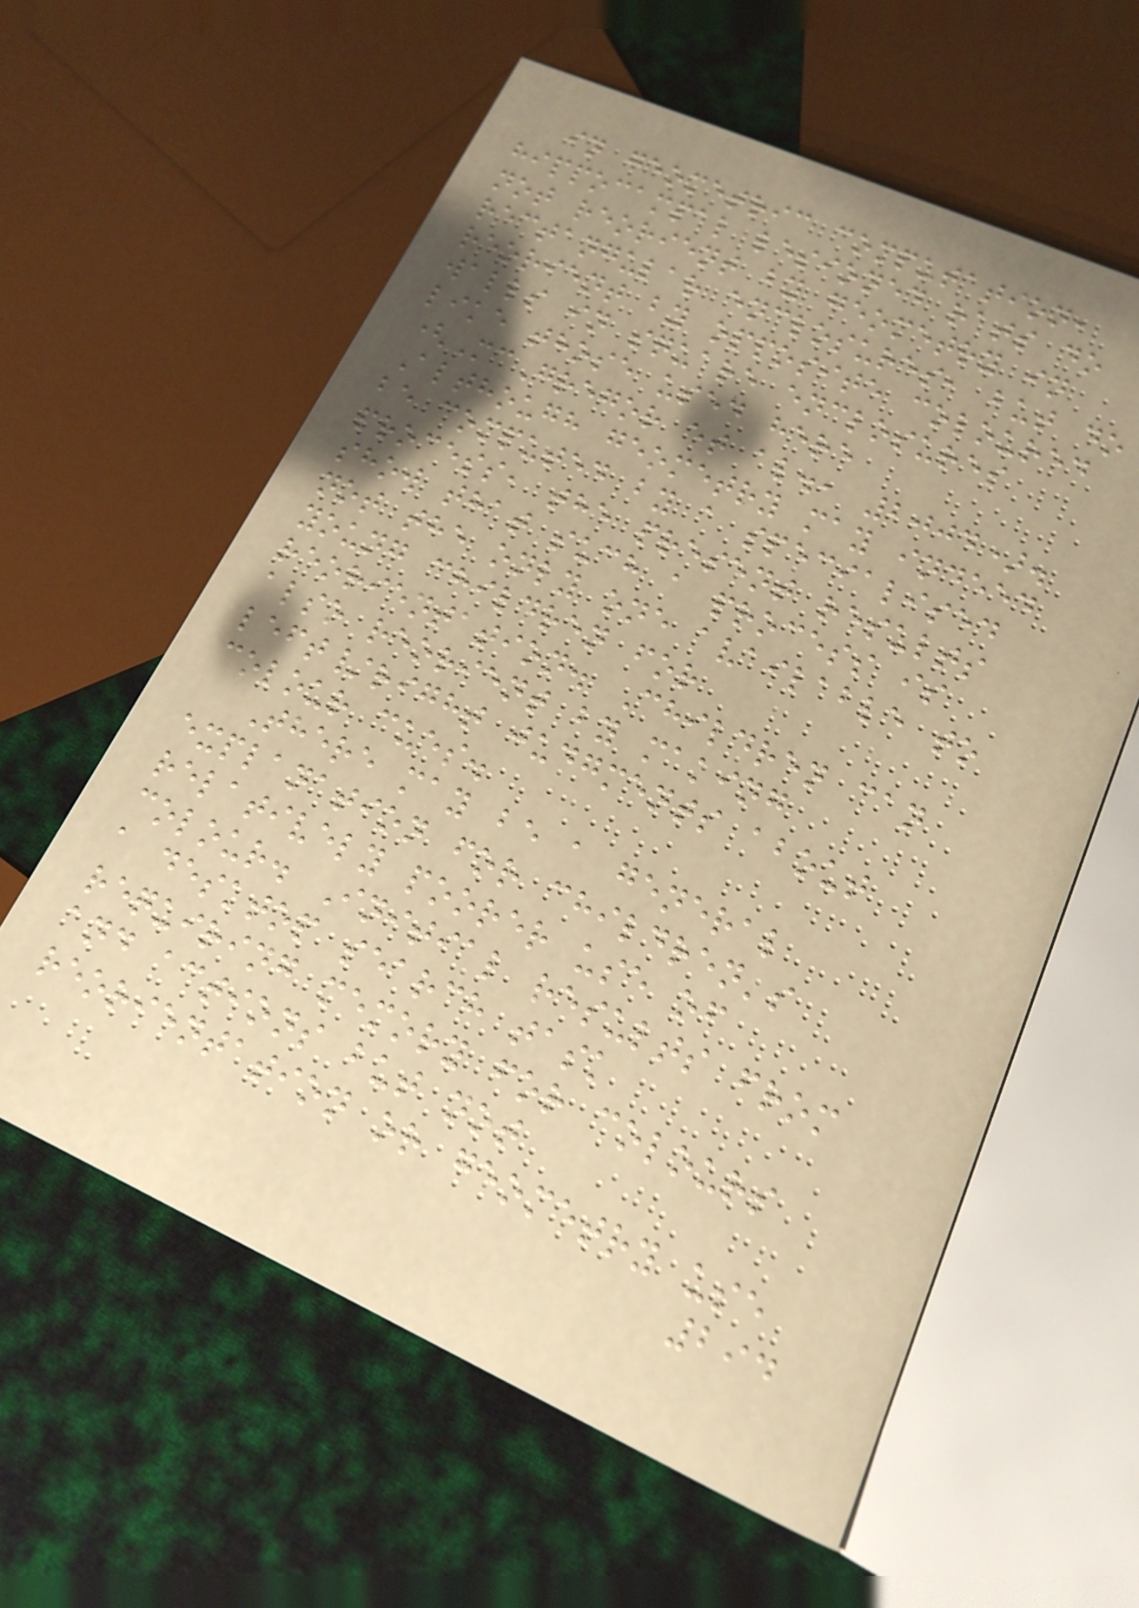in geometric computation,
hippocampal lesioned rats do
not reorient by geometry in
rectangular enclosures, but do
reorient by opposite coloured
walls in square enclosures
like those used here
(McGregor et al., 2004).
Although geometry may indeed
be computed by a specialised
process, the present results
show that such a process is
not the only one available to
young children for
reorientation. Children can
also reorient by making
left/right judgments about
colour cues.
There may be a general
explanation for children's
relatively poorer use of
colour. Initial results from
a desktop search task
requiring memory for colours
and actions but not
reorientation or geometry use
294
